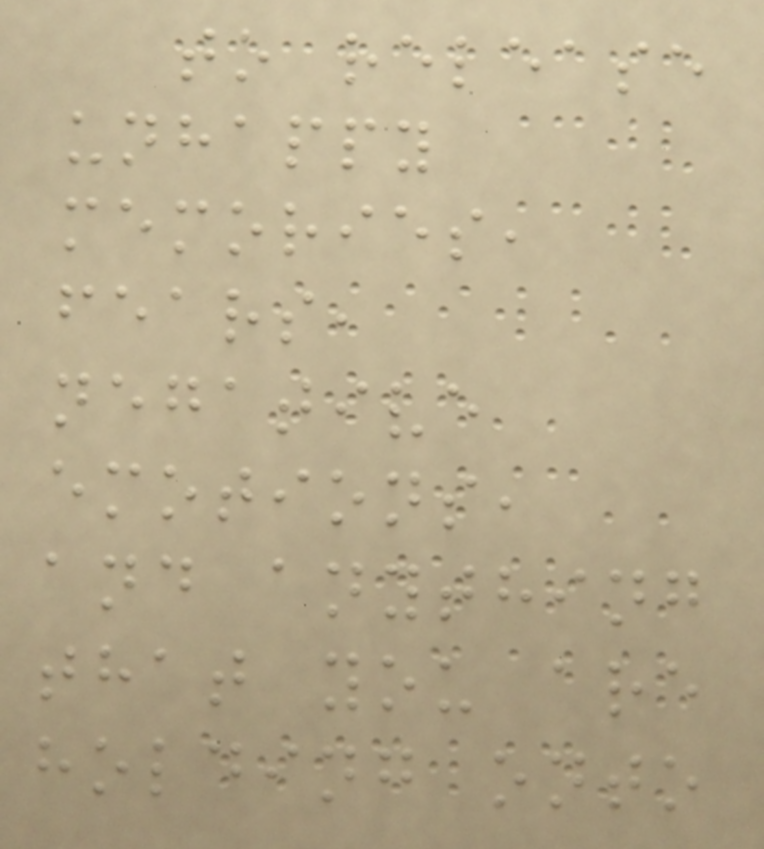to release
unhappy
memories,
fears,
negative
emotions,
and anything
that you are
holding onto
